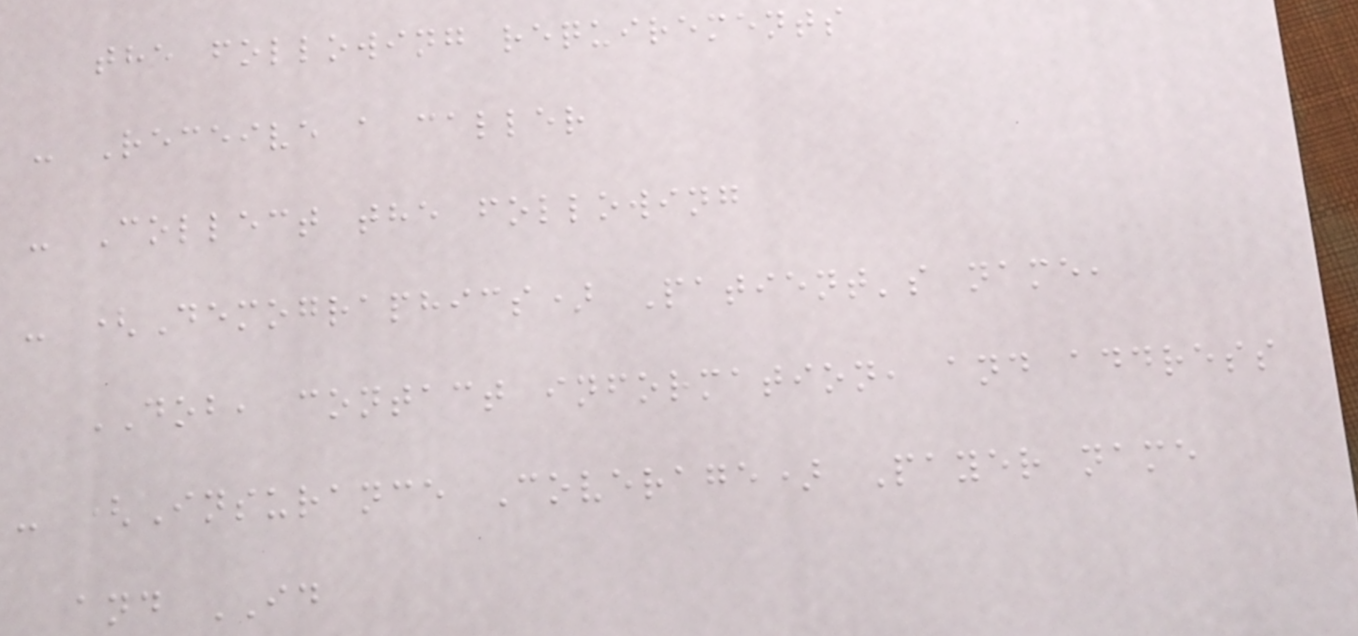the following requirements
- Receive a caller
- Collect the following
- (Demographics) Patient's name,
DOB, contact information, and address
- (Insurance Coverage) Payer name
and ID
